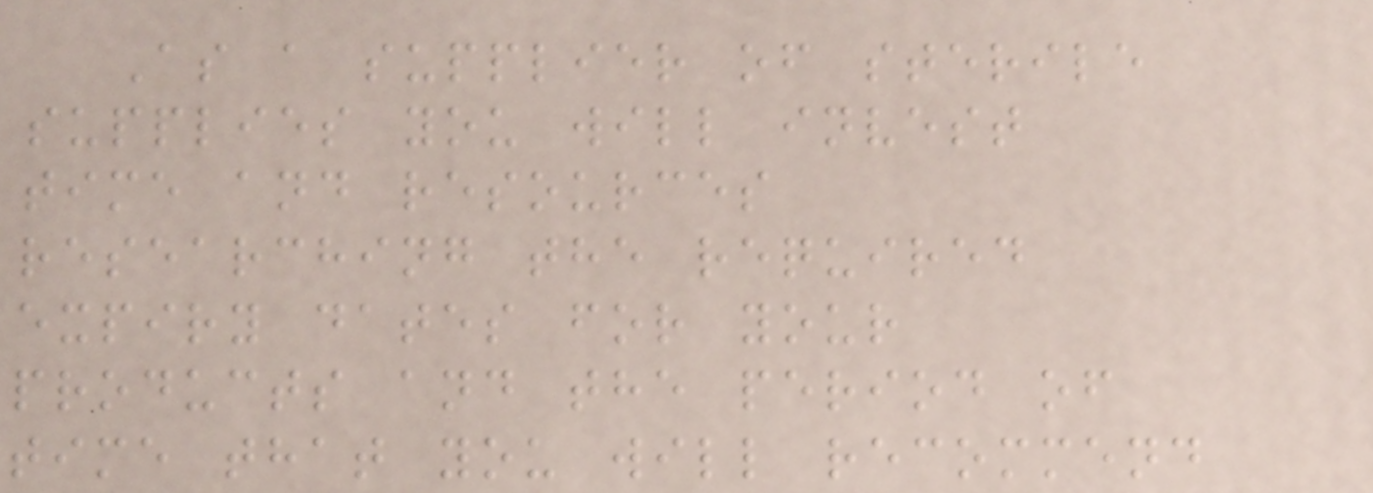As a supplier of sterile
supplies you will invest
time and resources
researching the required
expiry dates for your
products and the period of
time that you will recommend
